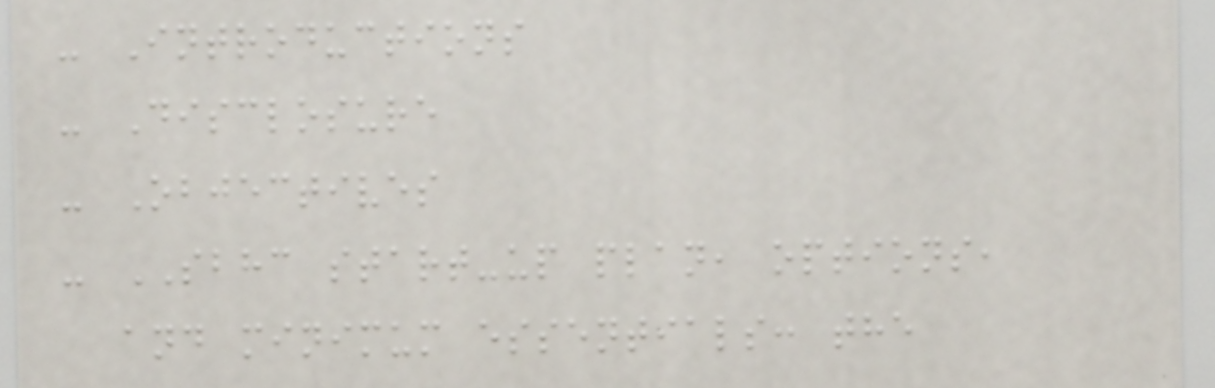- Introductions
- Disclosure
- Objectives
- SBHC start-up plan, options,
and minimum essentials: the
